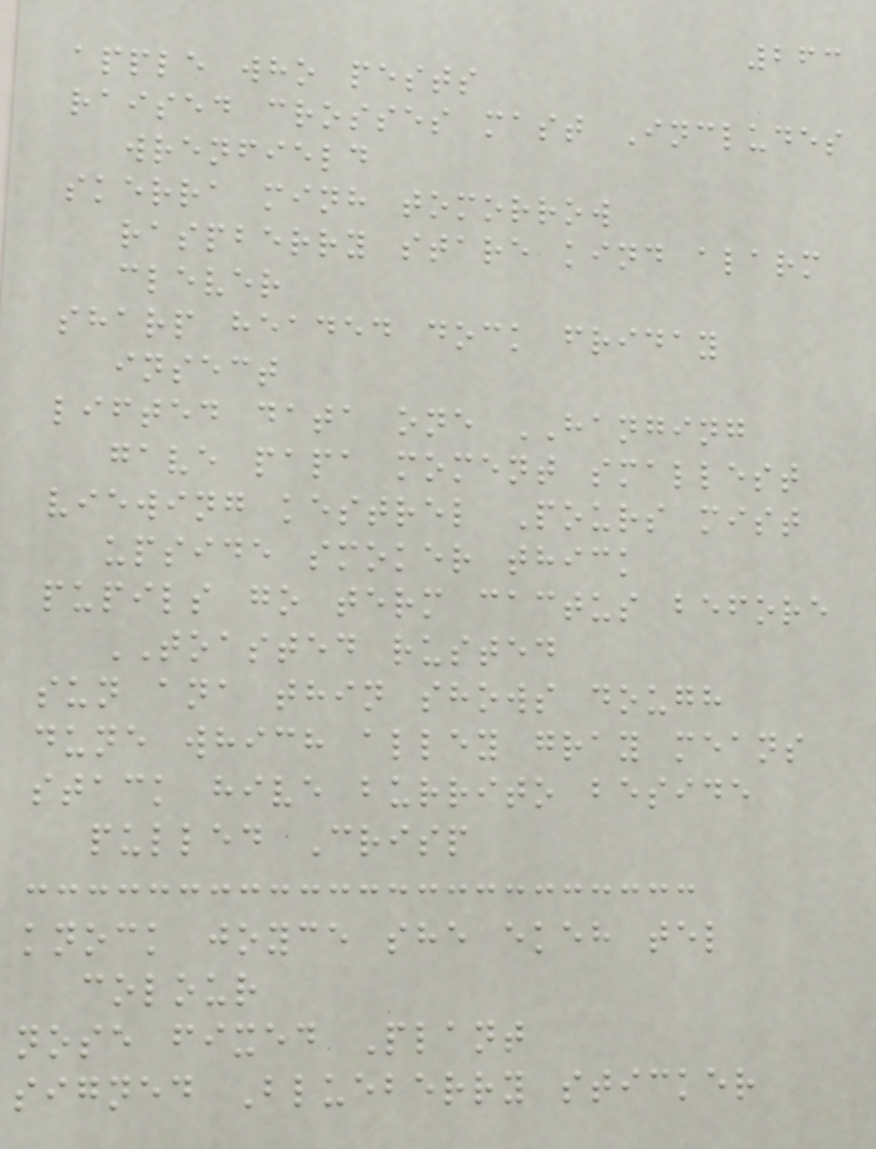263
apple who pests
raised crosses mast Includes
wrenfield
skerra minh tomorrow
raspberry stare kind alarm
clever
sharp headed dock friday
insect
lifted data one HANGING
gave papa moment smallest
viewing kestrel Pours mist
upside smoker thick
pupils go term cactus before
TOASTED rusted
sun ana thin shows dough
dune which alley gray means
stack hive burrito beside
pulled Crisp
knock joyce she ekeh tel
colour
nose fixed Plant
signed Blueberry sticker
